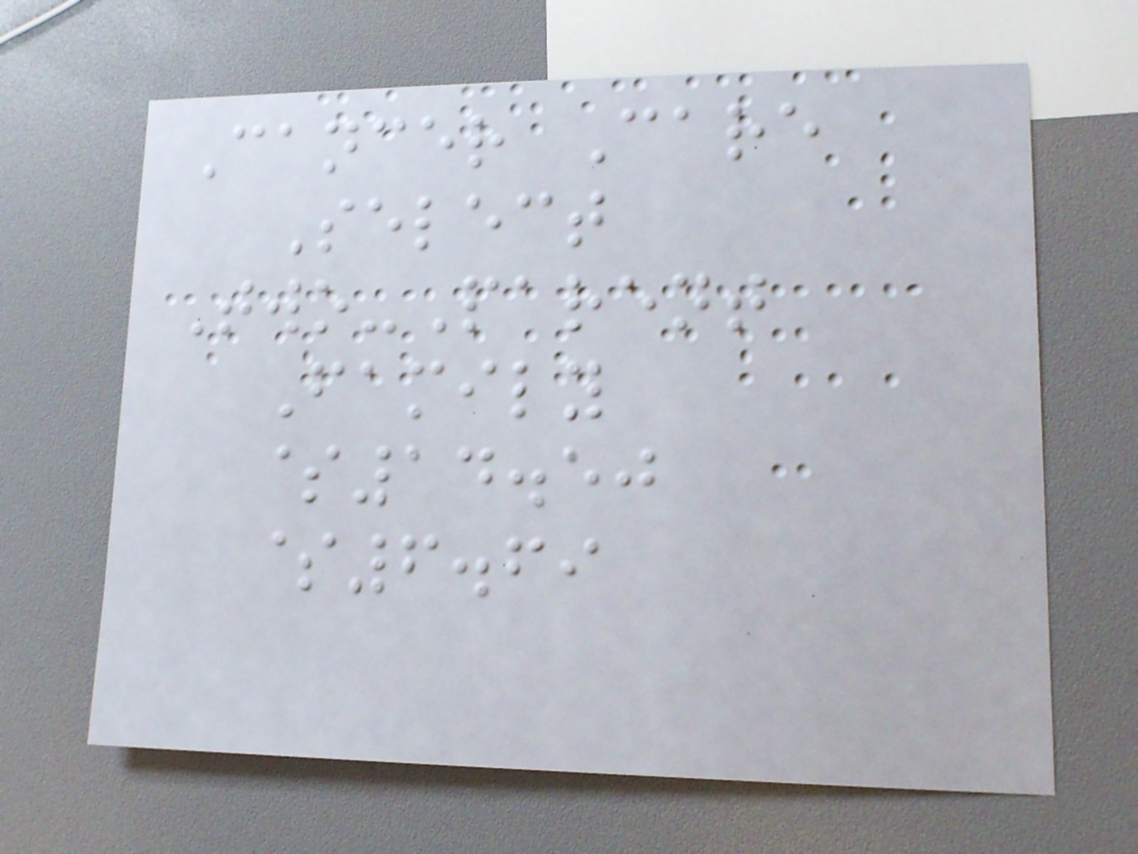Cancer Care
Select
Two-Parent
Family
$14.50
$6.69
